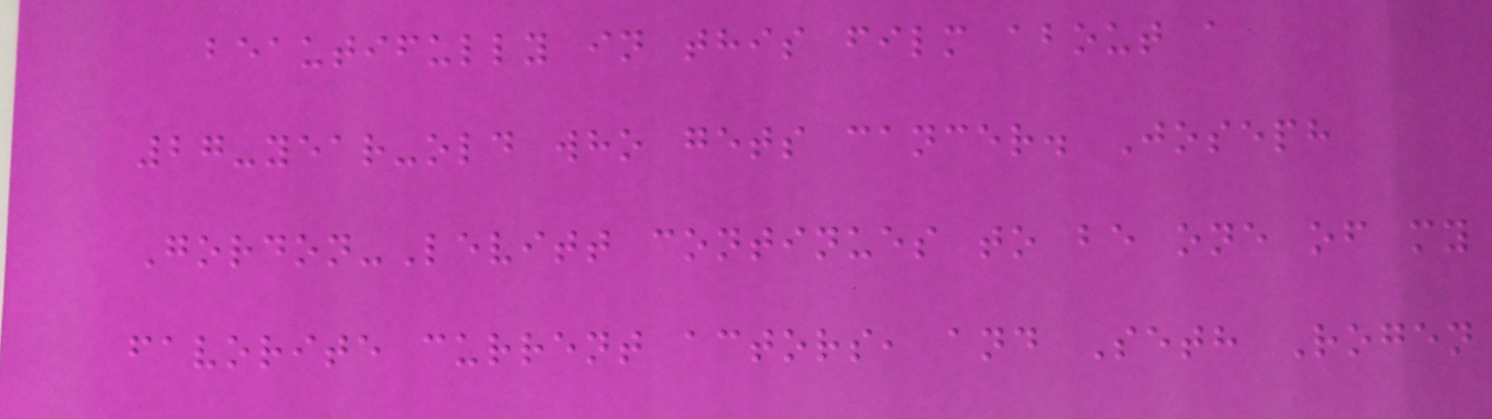beautifully in this film about a
27-year-old who gets cancer. Joseph
Gordon-Levitt continues to be one of my
favorite current actors, and Seth Rogen
